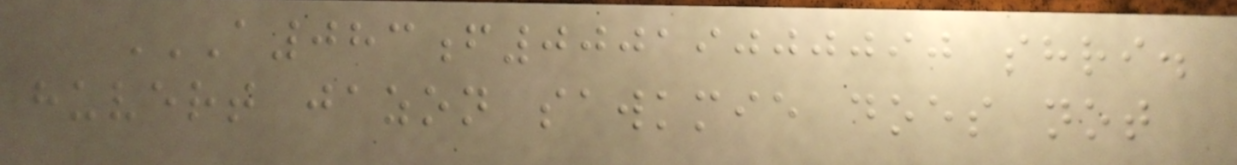A083F00019000090 SHRI.
HUVERT JAZON SAWKMIE DOES NOT
